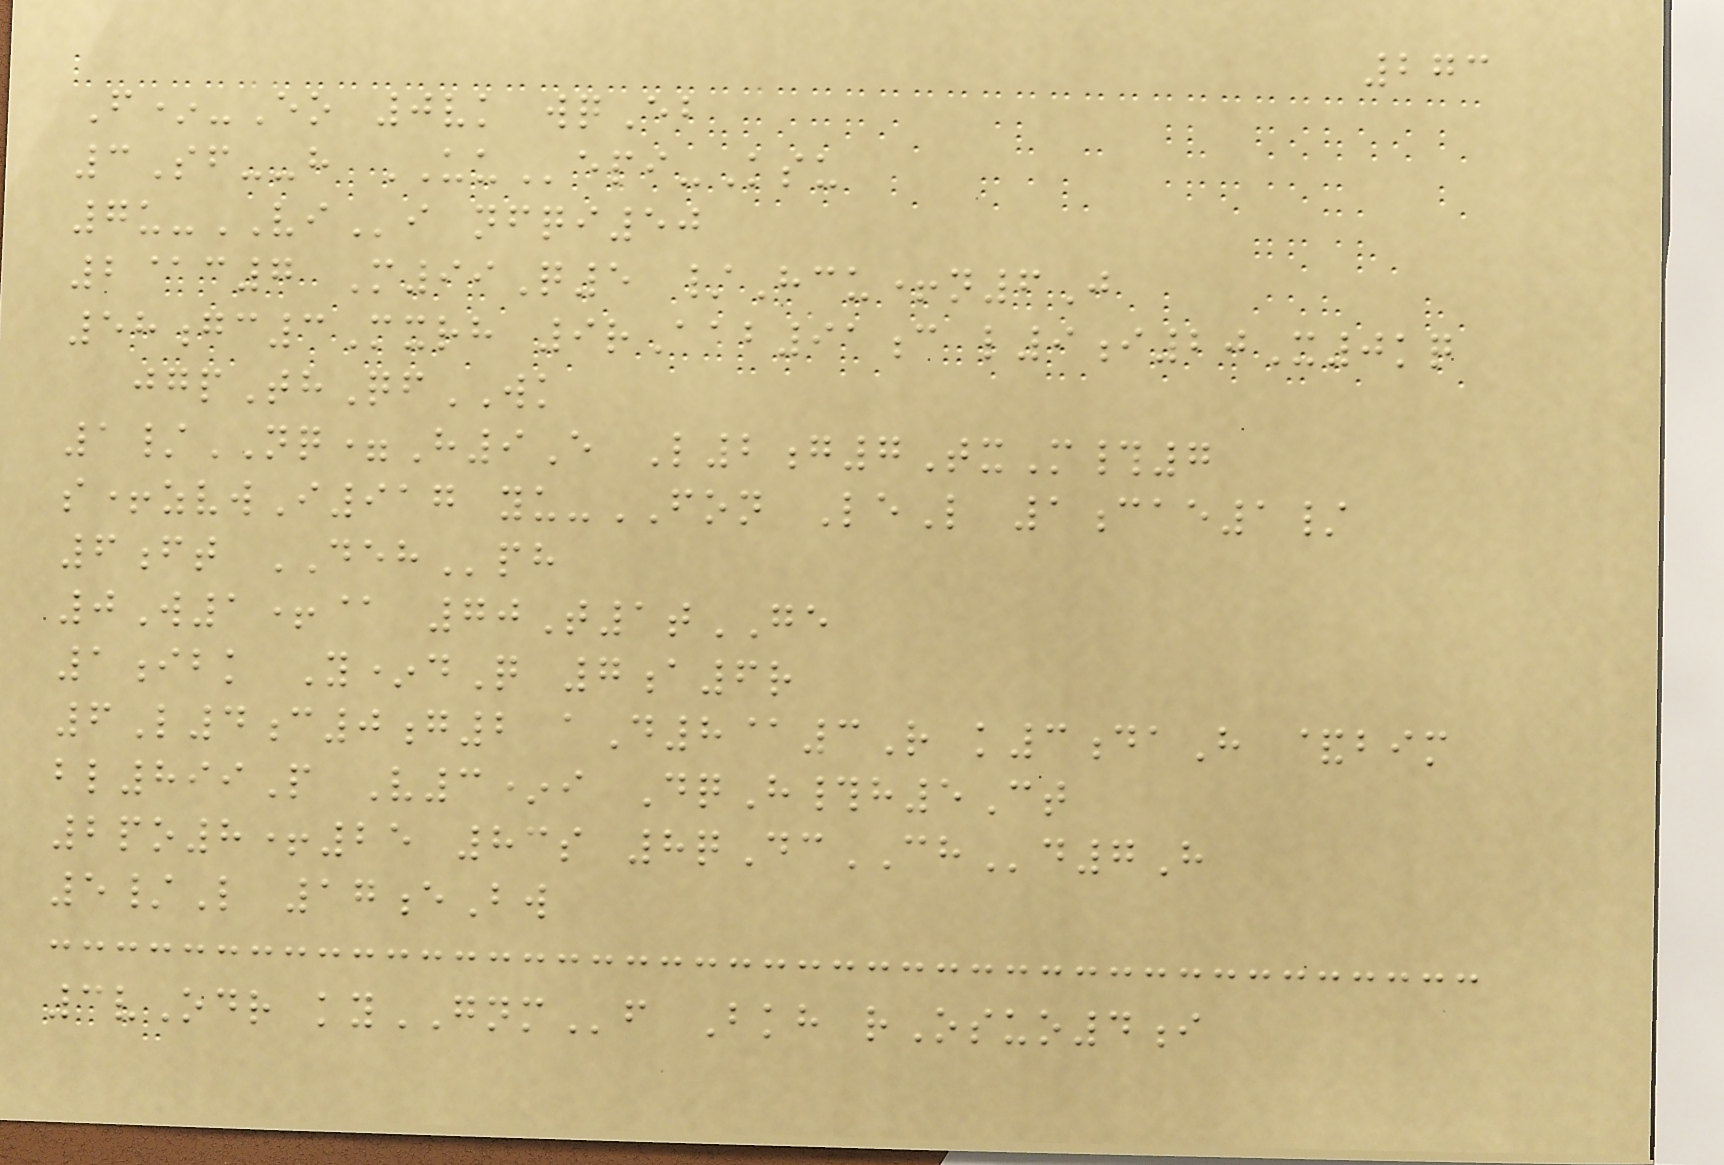273
F*-Eo 0vk wqEb
3Sf--h UUepi-Ksu
7u-VIi nfqi50
2@c7 M99Q5 /Hcu+n6J
58gc3Mxrh 9rAab91c l9i20X0kq
jgpThQfWK
1/NQ=H9E L2g7TxM#7
s+zvwI917 yu-FON LeL 1cae1/
6ft DEHph
0W1+@ 70T1tGE
1ibk Y*dQ 7a6r
6L4c0g2 aD8@3R k3daH &bim
bl899P V3*i DqH#h5Ct
2po8+25 83s 8qDcCHd7H
5/L 17eBw
3vOdr kyGNMf Bkh rOsuo4i
